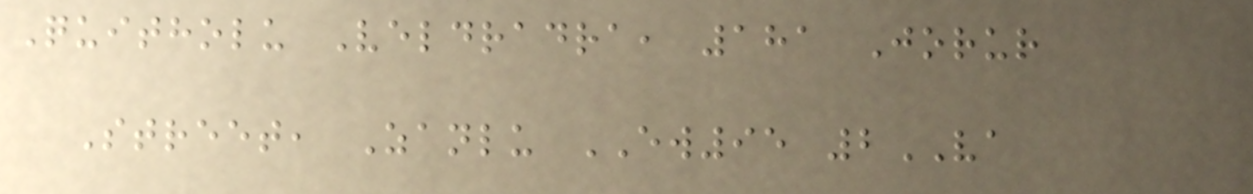Quitholu Veldradra, 181 Jorur
Street, Zanlu EW95 2VA
